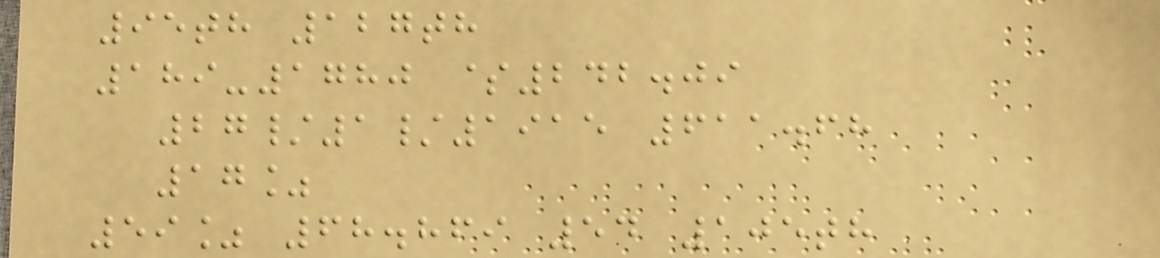95th 127th
189-1780 $242.09
27/1/1915 611.68
17%
59% 68.869 54 105th
